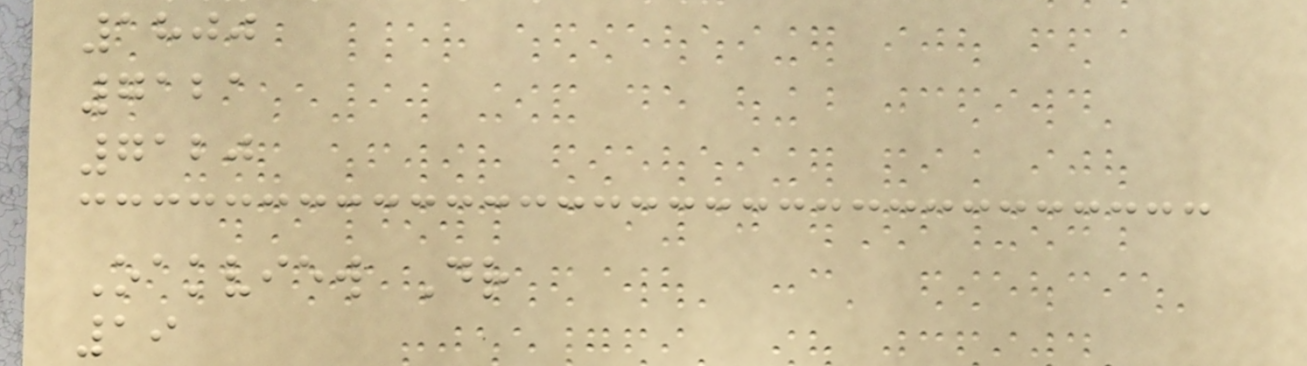1800
7121
7120
Oakview Dr
19
